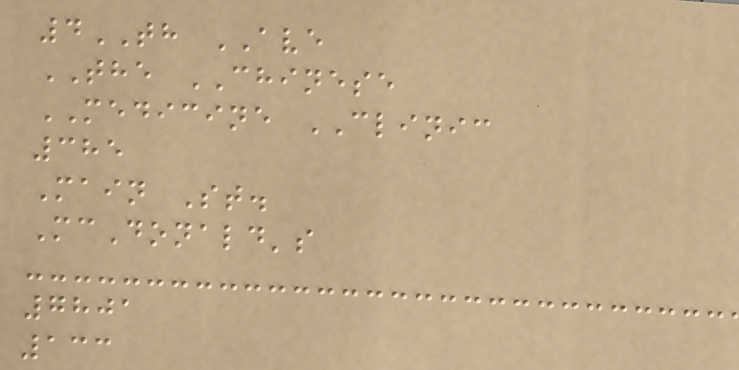4TH AVE
THE CHINESE
MEDICINE CLINIC
385
Main St.
McDonald's
7801
133
